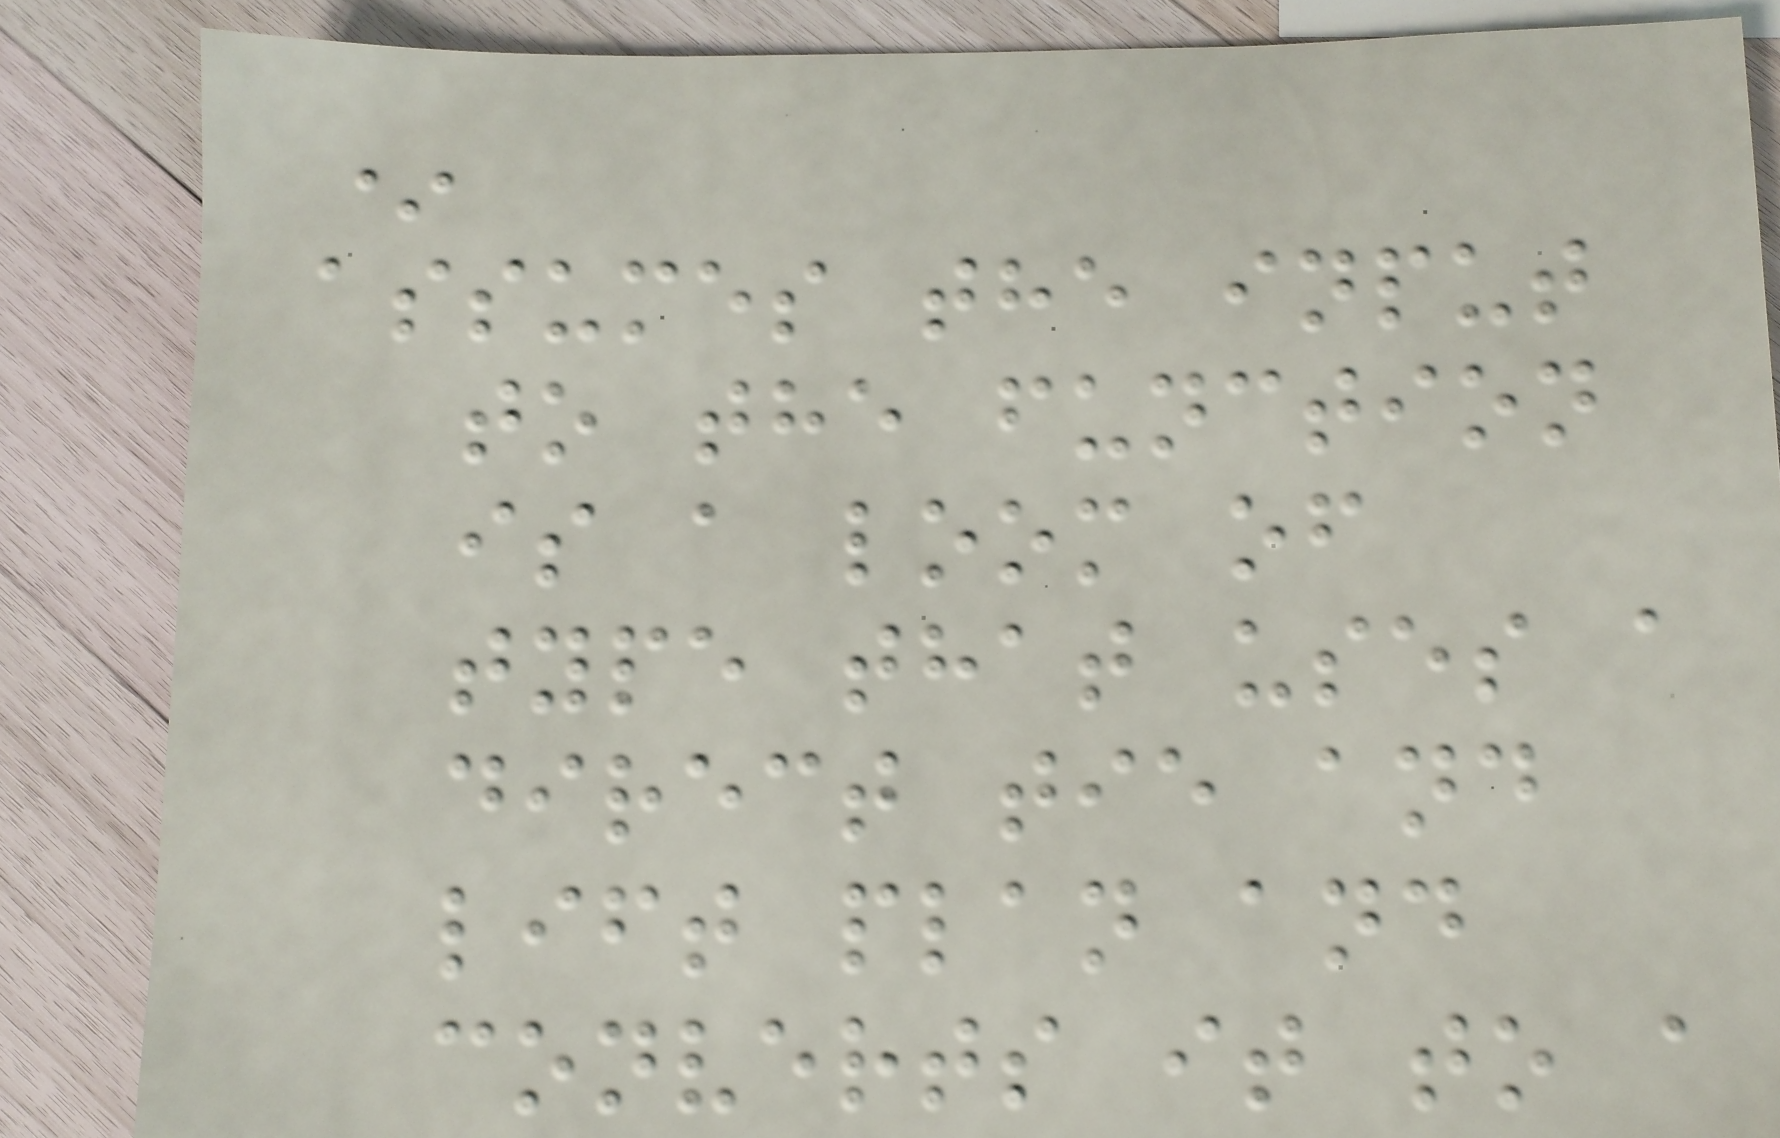*
assumes the input
to the function
is a loom of
type that uses a
direct tie and
lift plan and
converts it to a
